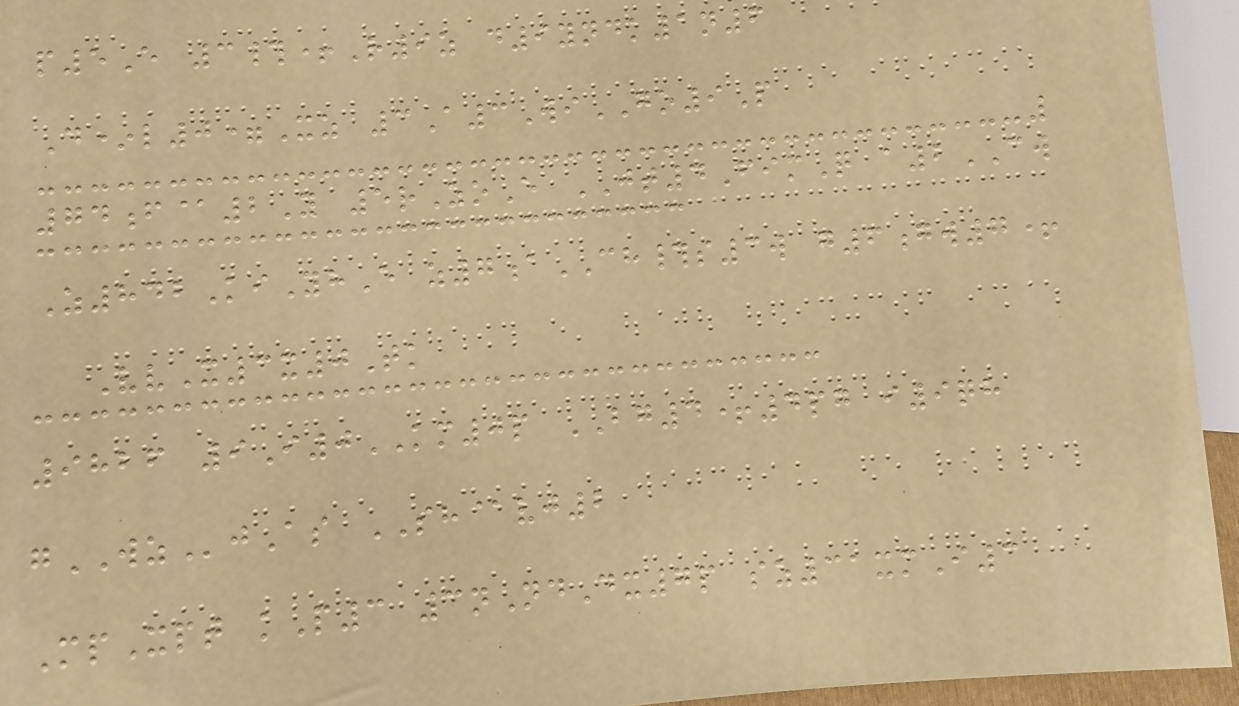p5E 3#+R9z d9yndk1n6
D*l0=Xz 3A3WiGO9P
74f@2Y 5rZoE JT4FimQ a2CW
Z842KiYhE z7aCH#s3w g6gw7+
VvX3x0Tk
9826 9I0KM0p BG4+4pg i9qh
gWZjAs SH@vj2
MpXpt kP3 3nNdDx7p sz31xmI3
